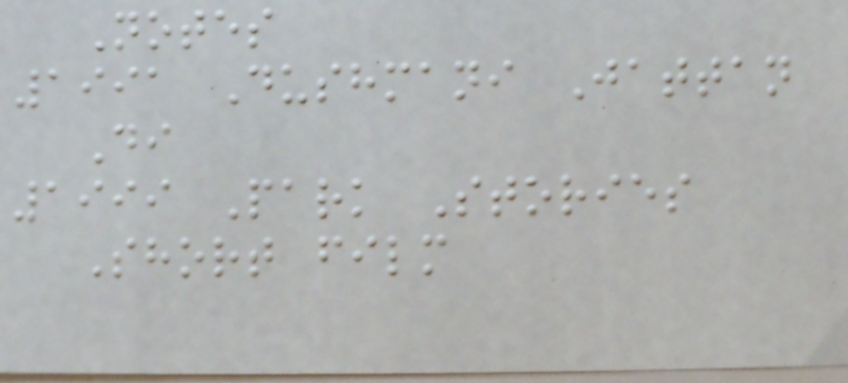Notes
1991 Dushmani Jattan
Di
1999 Park Stories
Short film
